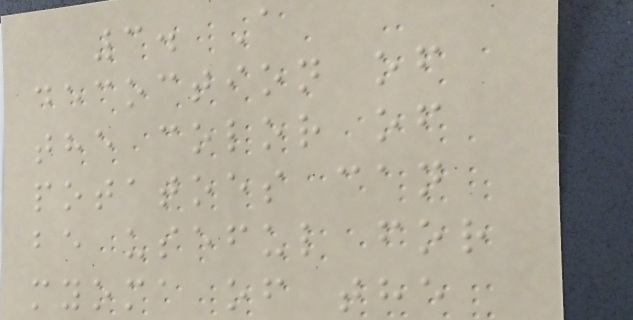3. A
decoction of
the color of
potatoes can
be useful for
myoma of the
